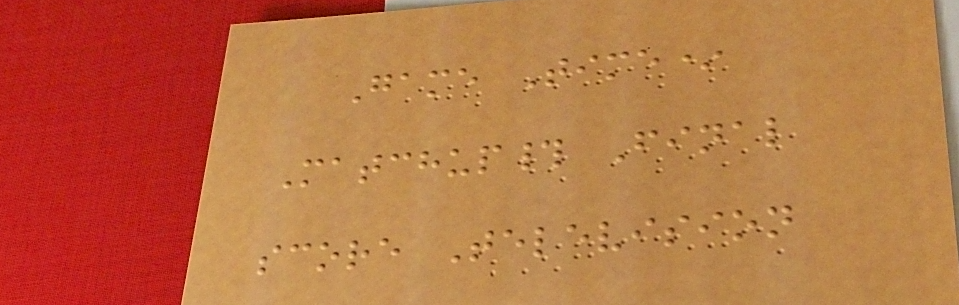Game Time*
Matchup# Final
score Television
